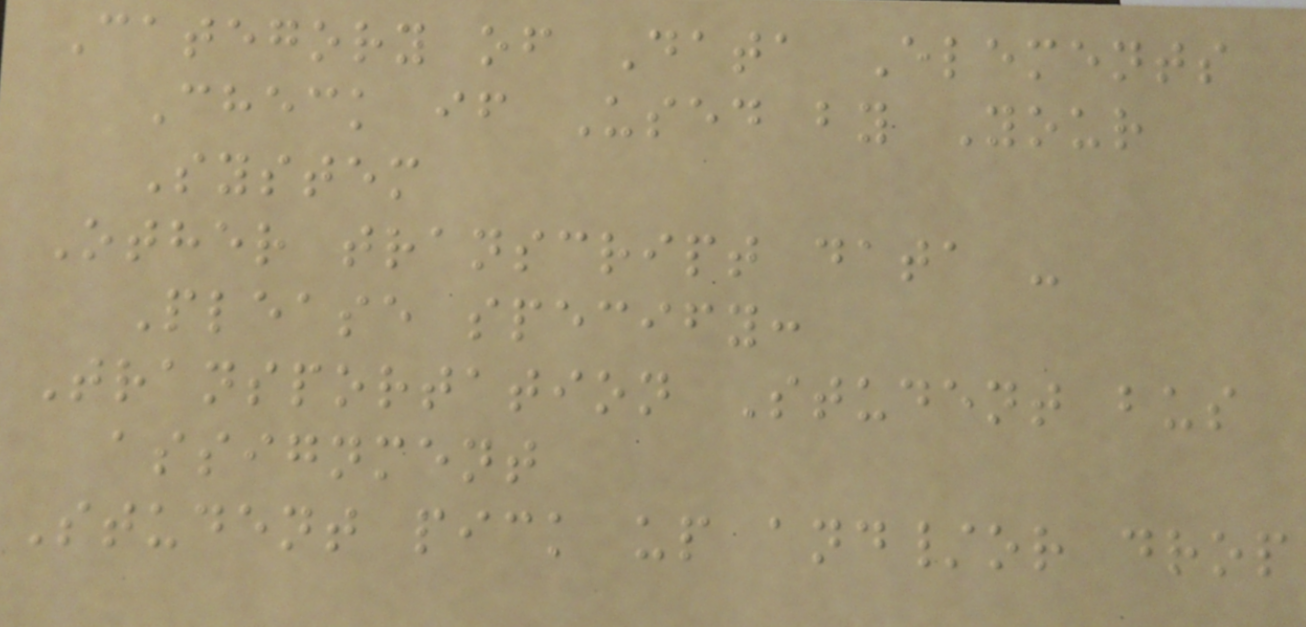Category of Data Elements
Check if Used by Your
System
Other transcript data -
Please specify:
Transportation Student bus
assignment
Student pick up and/or drop
